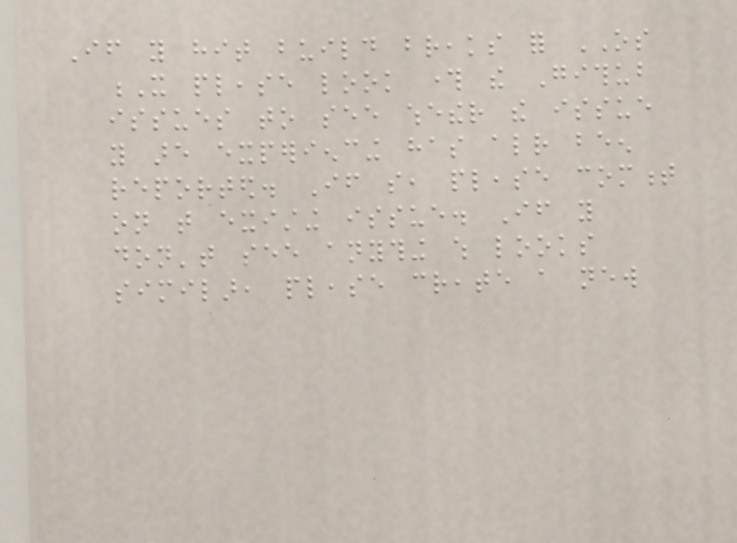If you hit build breaks for OS
X please look through the Github
issues to see whether the issue
you are experiencing has already been
reported. If so, please comment
on that existing issue. If you
don't see anything which looks
similar, please create a new
